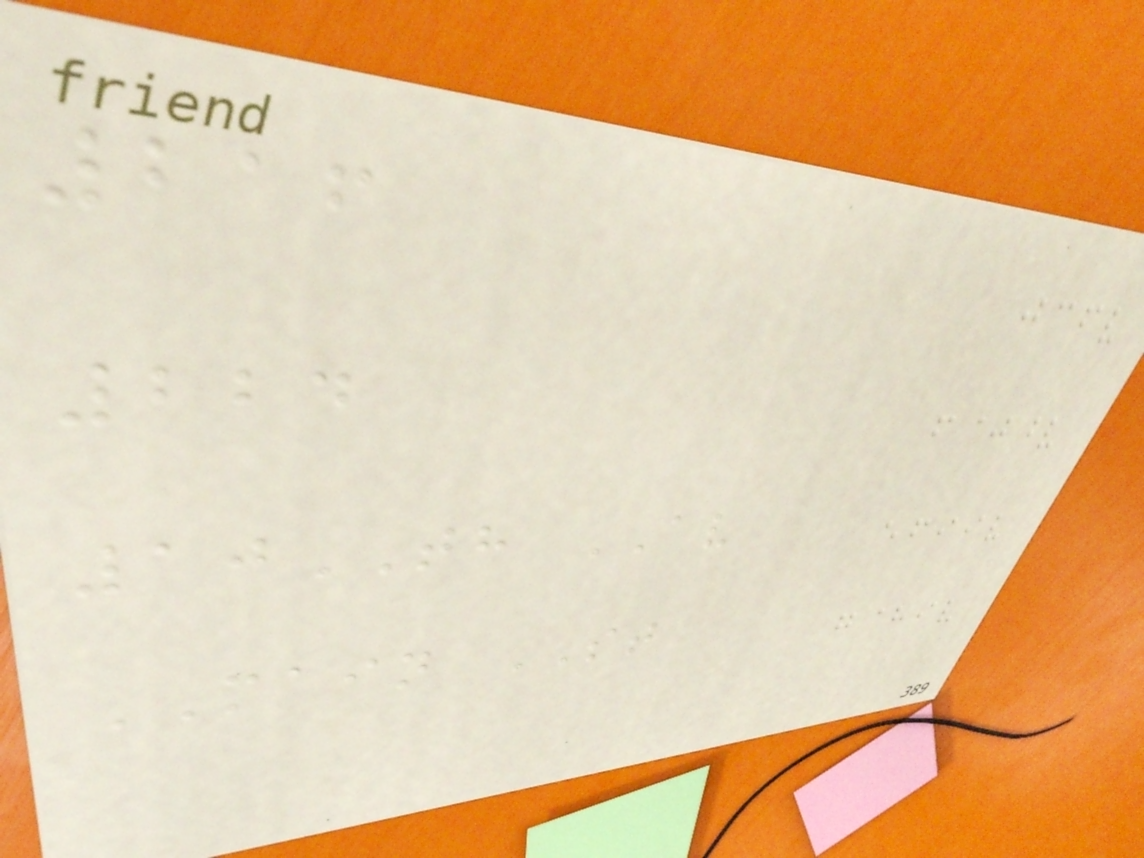216
224
10TH AV
MAIN ST
